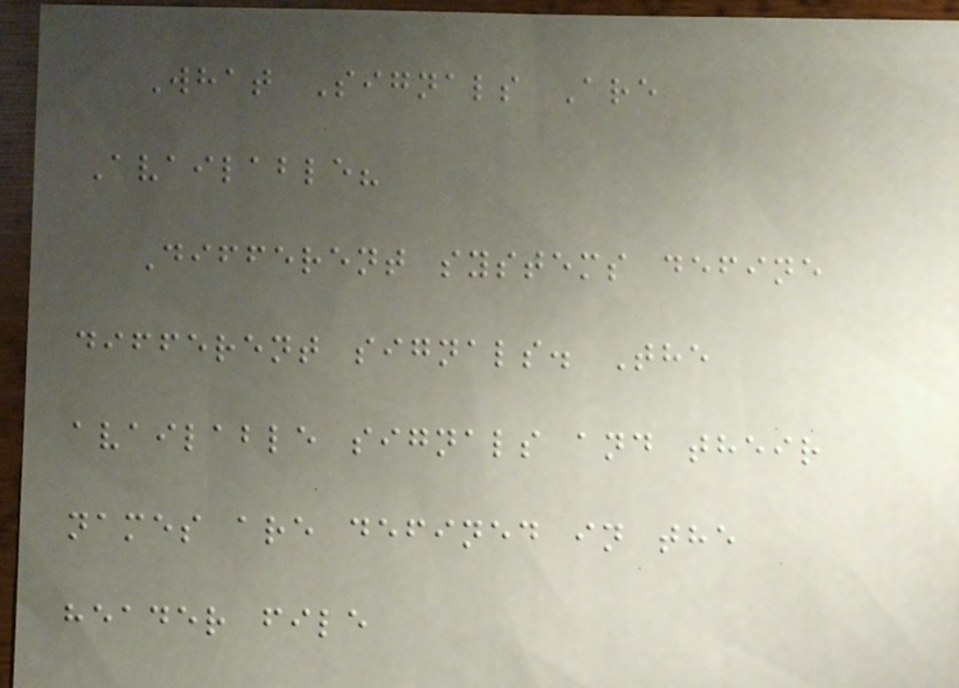What Signals Are
Available?
Different systems define
different signals. The
available signals and their
names are defined in the
header file
